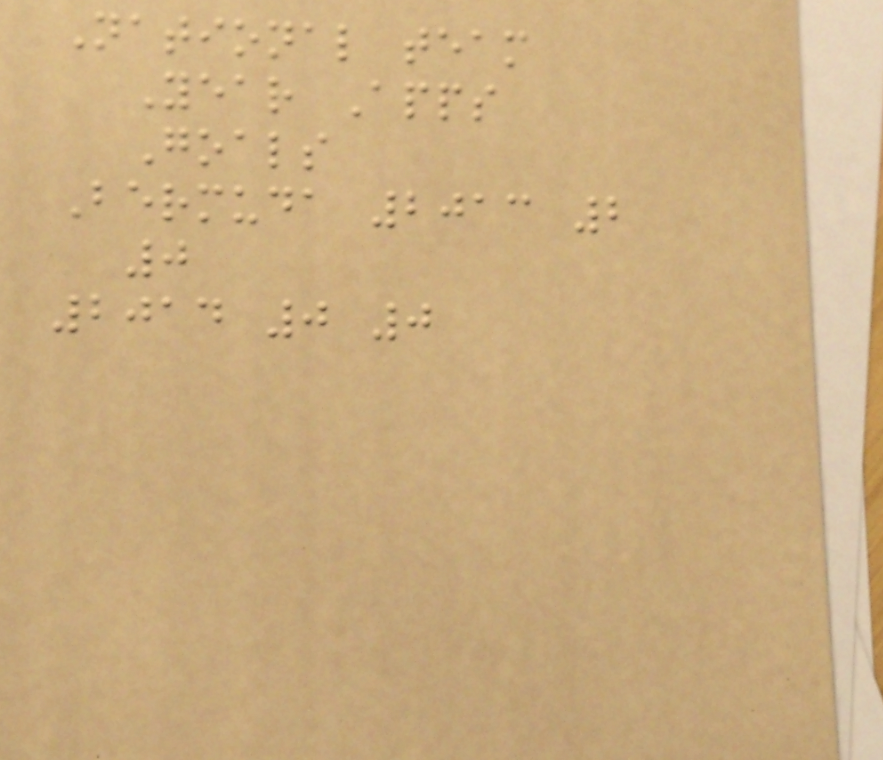National team
Year Apps
Goals
Bermuda 2013 2
0
2014 0 0
